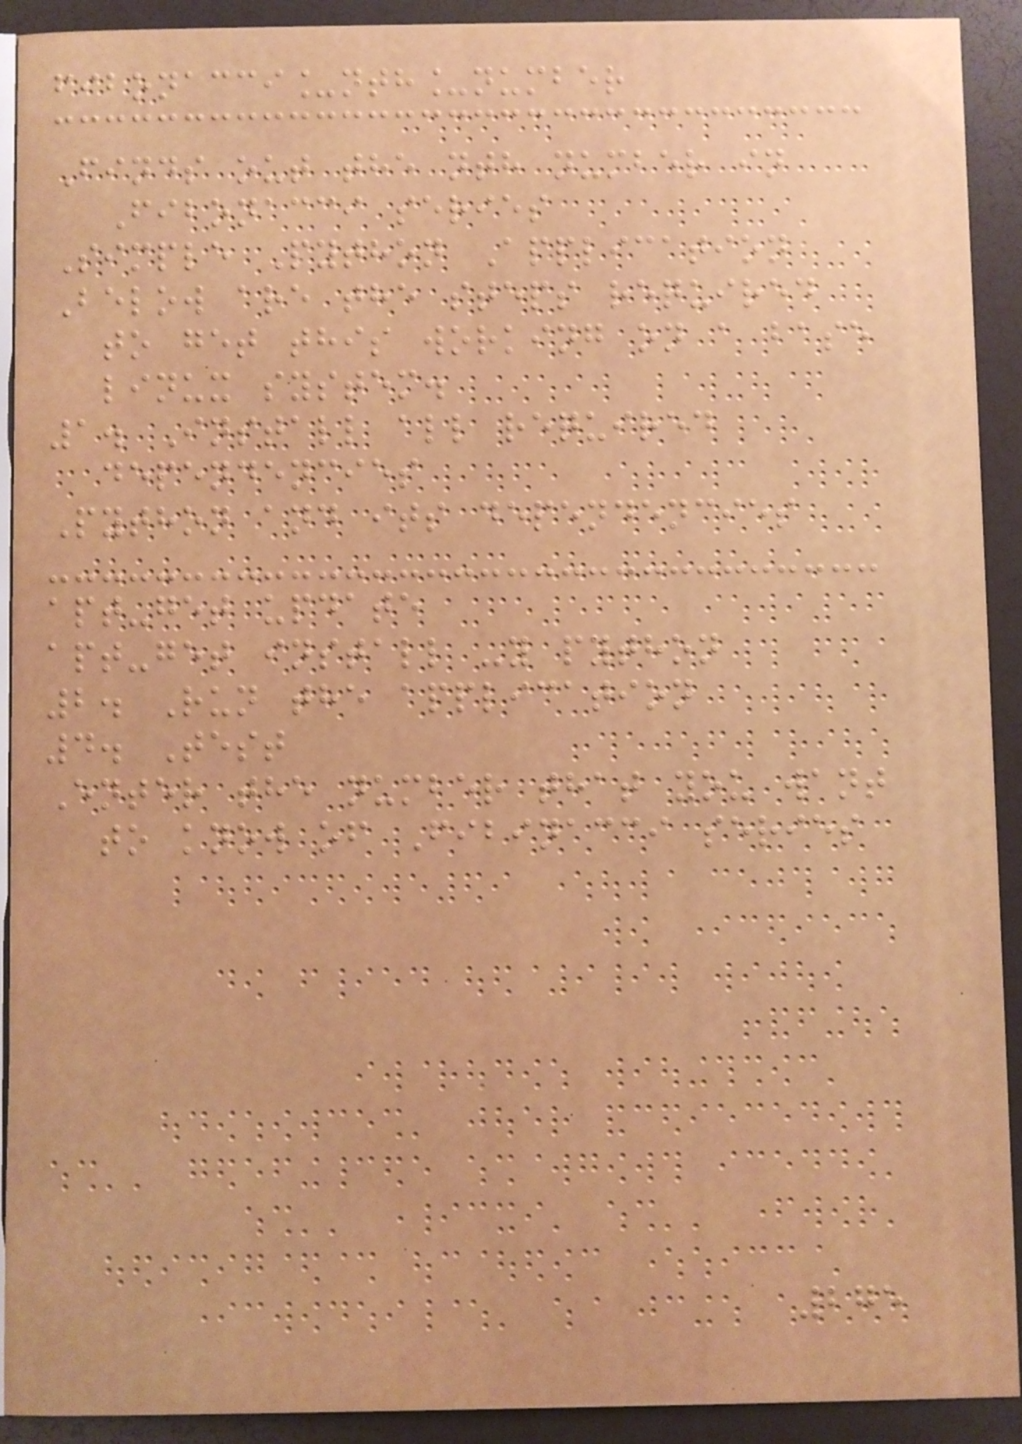fibonacci_nth_number
Finds out the nth number in
Fibonacci series
Simple Python Application
Below are the steps required
to get this working on a base
linux system.
1. Install all required
dependencies
Python and its dependencies
apt-get update
apt-get install -y python
2. Run the application
4. Test
Enter the number that you want
to know of Fibinacci series
275
